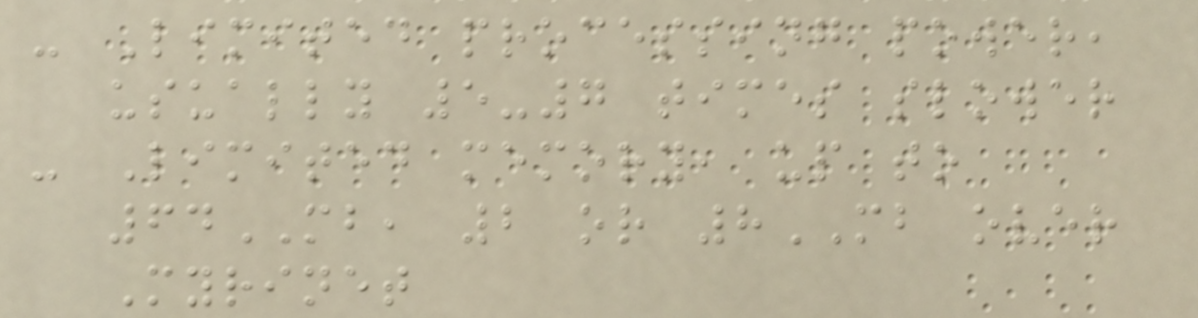- Limited processing power,
usually 5-7 times slower
- Limited memory, up to
64MB, 2 or 8MB over
Myrinet
